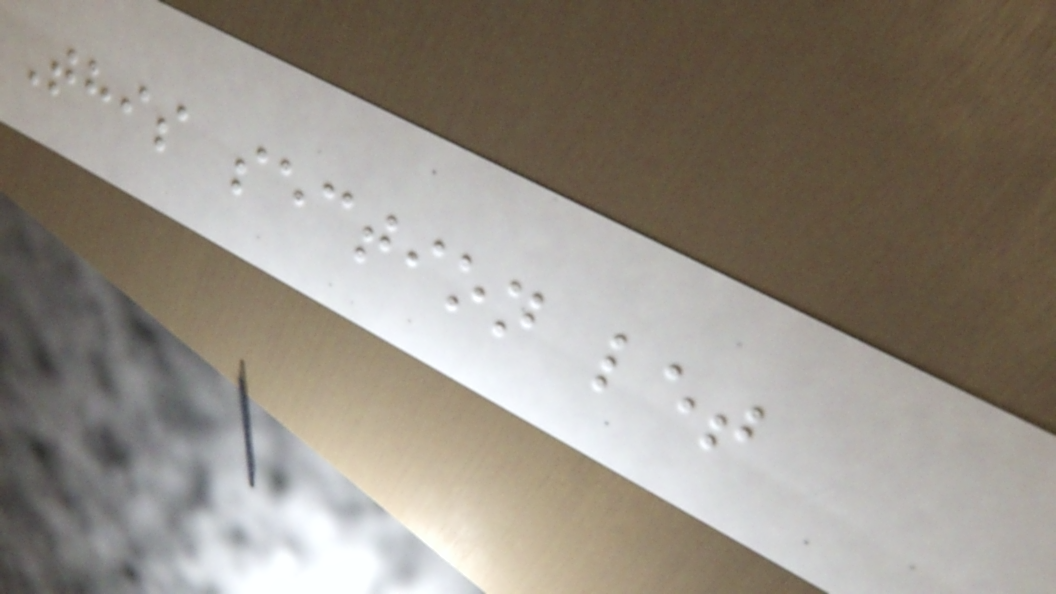This section let
